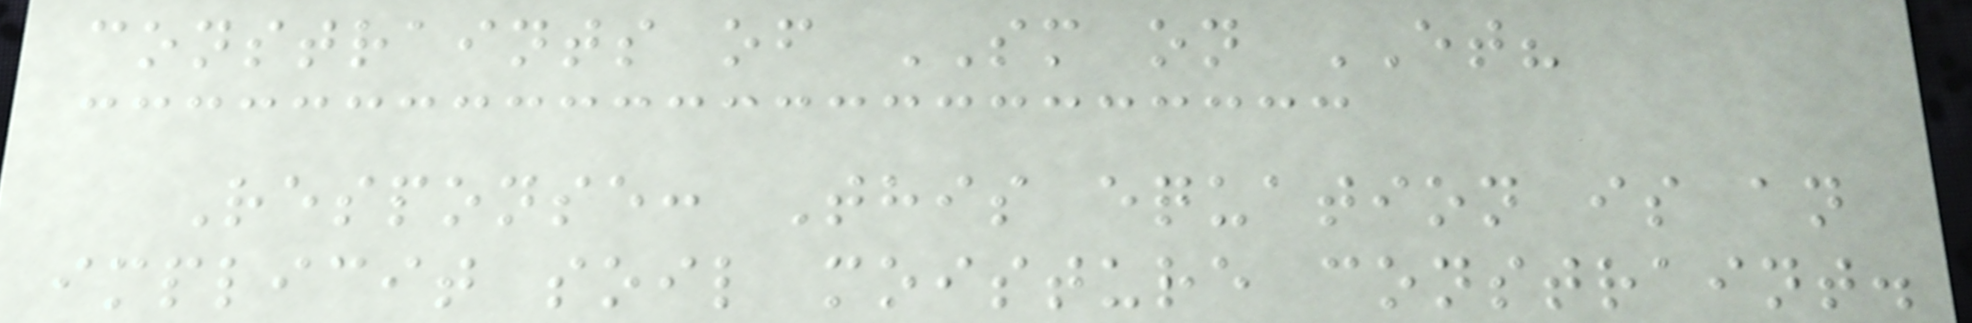constraints of SM on ET?
Response: This equation is an
implicit soil moisture constraint.
